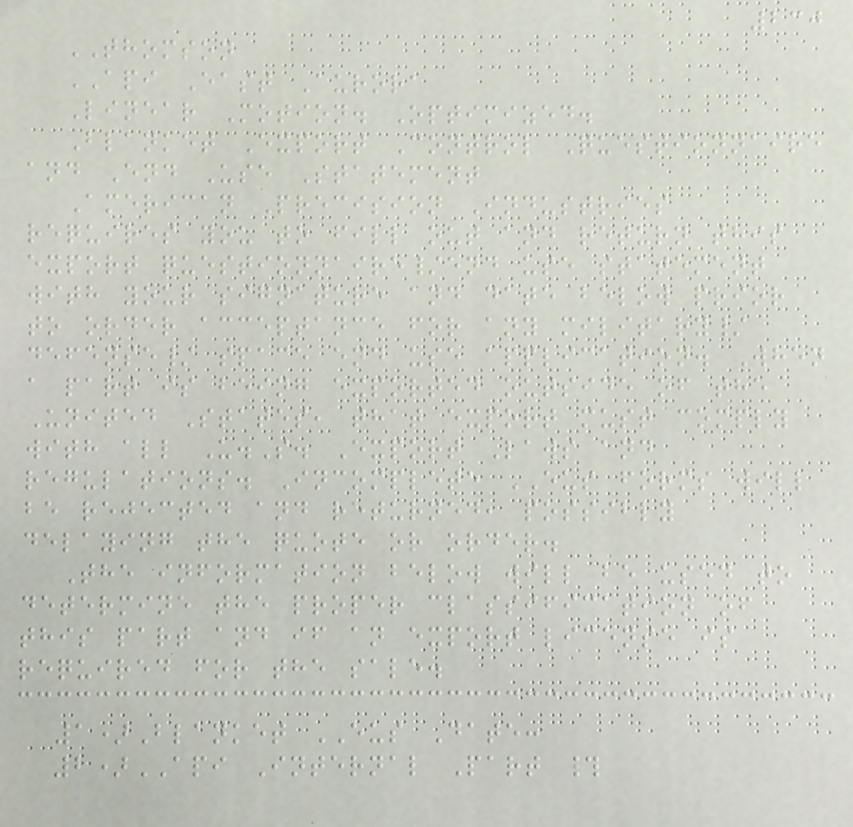230
THOMSON
API East Aurora
Linear Motion. Optimized.
Blanket Export Control Questionnaire
and End Use Statement
American Precision Industries
requires you to fill out and return this
export questionnaire/end use statement
with your signature and date below prior
to order acceptance for any military/
defense/ space end use application. When
a part is being exported outside of the
United States, that export must comply
with all U.S. Export Laws and
regulations. Incomplete EUS forms will
be rejected and returned, possibly
delaying the quote or order.
The information below will be used to
determine the proper classification of
this part and if an export license is
required for the sale.
1)Blanket EUS Date:
2)API Internal Part #
